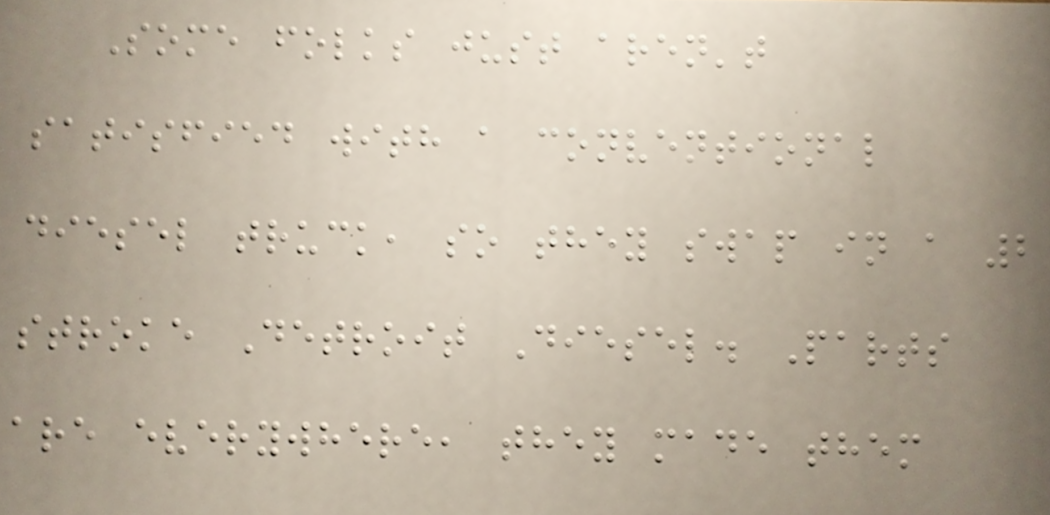Some folks just aren't
satisfied with a conventional
diesel truck, so they swap in a 2
stroke Detroit Diesel. Parts
are everywhere, they made them
